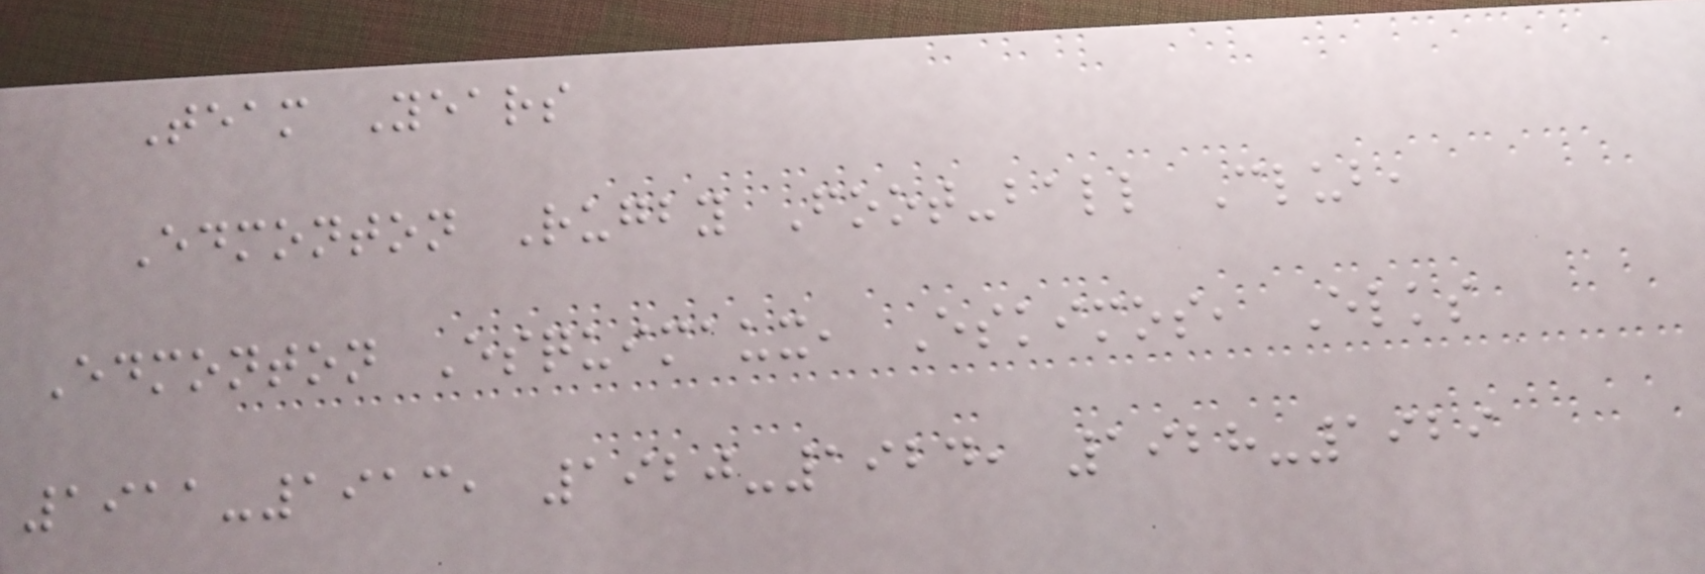Team Years
Edmonton Rugby Foot-ball Club,
Edmonton Esquimaux, Eskimos, Elks
1911-1913, 1920-1924, 1928-1929
